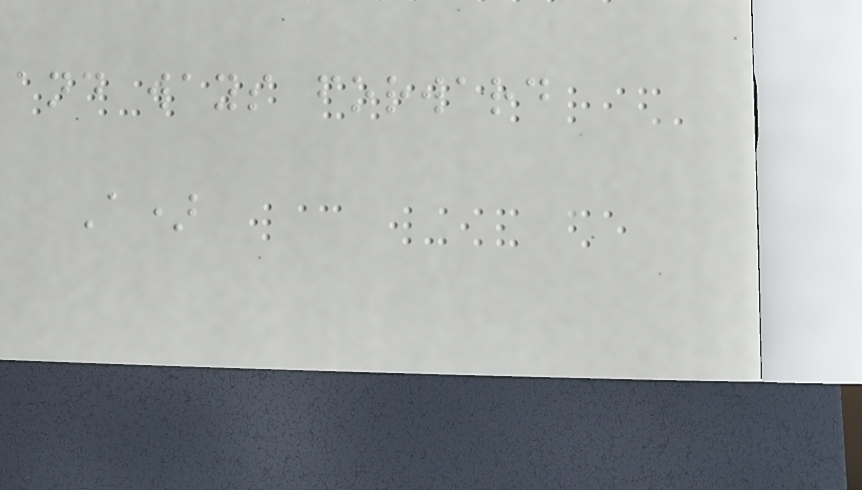and ways forward
A)
